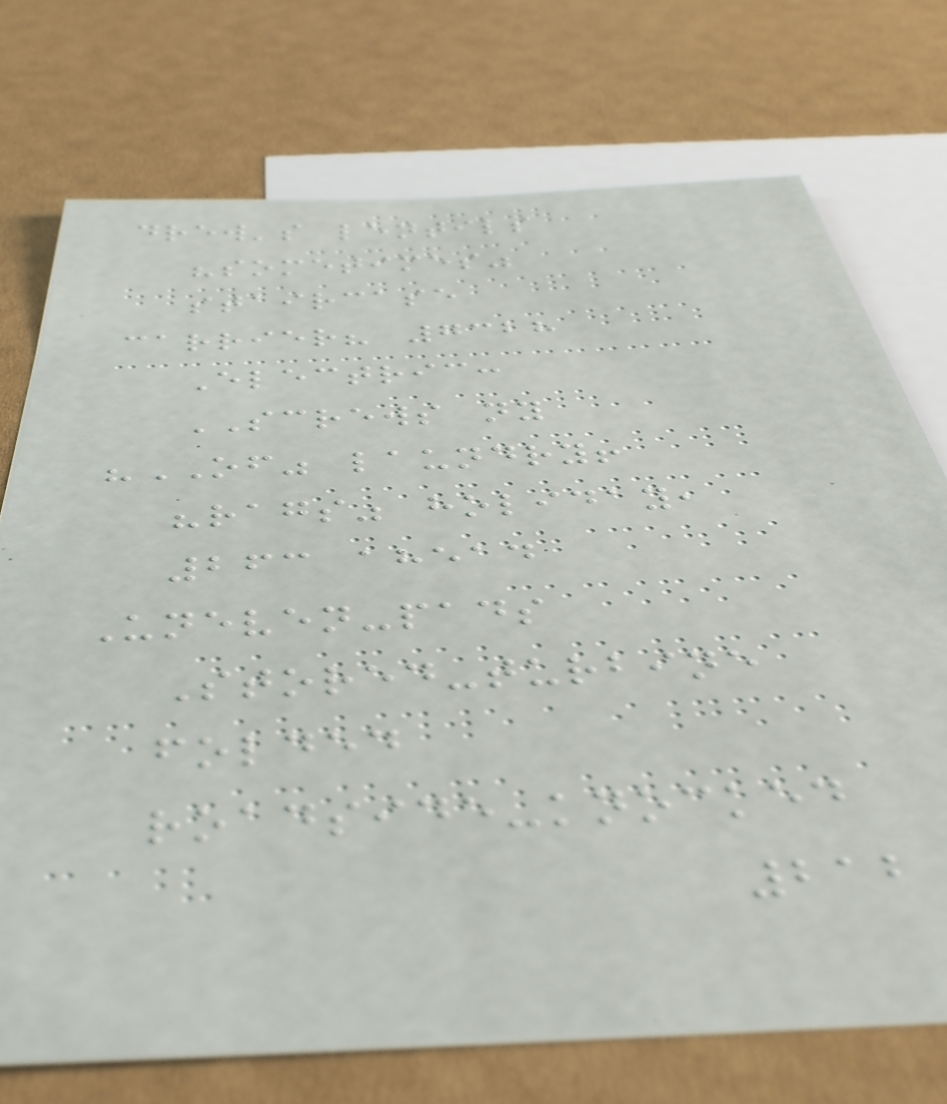drew's lentils
"sometimes"
staircase
carrier? 7328
Electric:
SCREWS ny
"OF" laundry!
"rags" holiday,
263 ahead
Uneven-pads
Stored-turbine
folded
roadside-knocked
212
